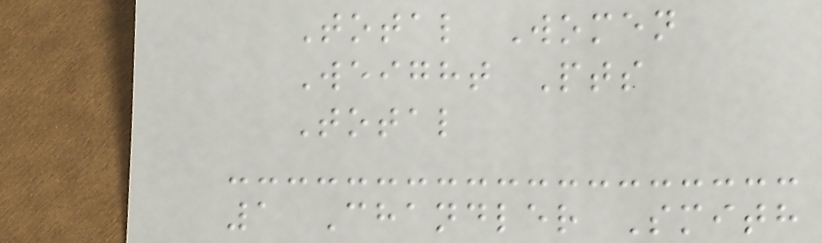Total Women
Weight Pts
Total
1 Chandler Smith
